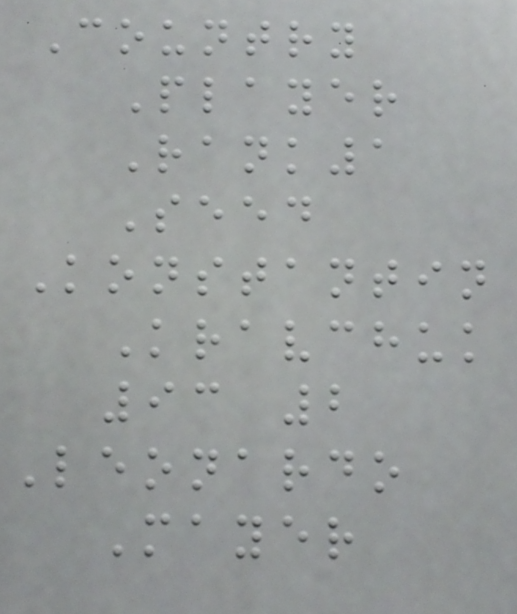Country
Player
Rank1
Seed
Konstantin
Kravchuk
93 2
Leonardo
Mayer
